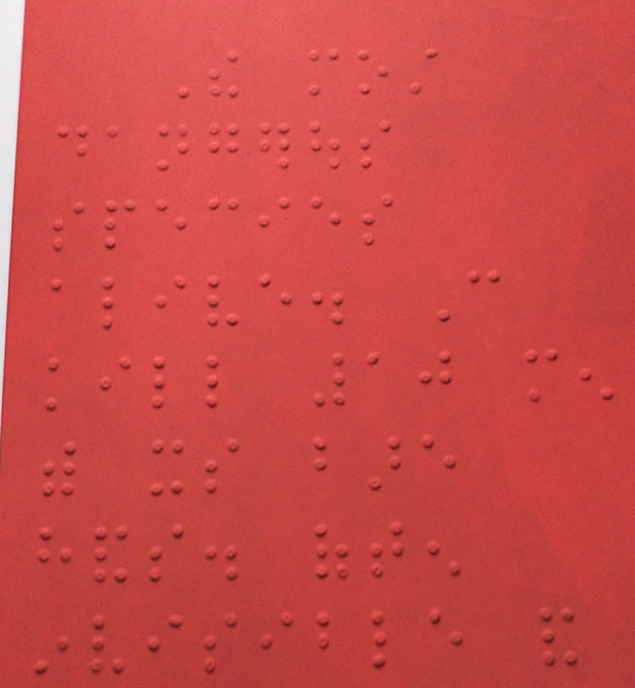The most
dangerous
species
alive. Can
kill 10 men
with its bare
hands. often
invisible and
